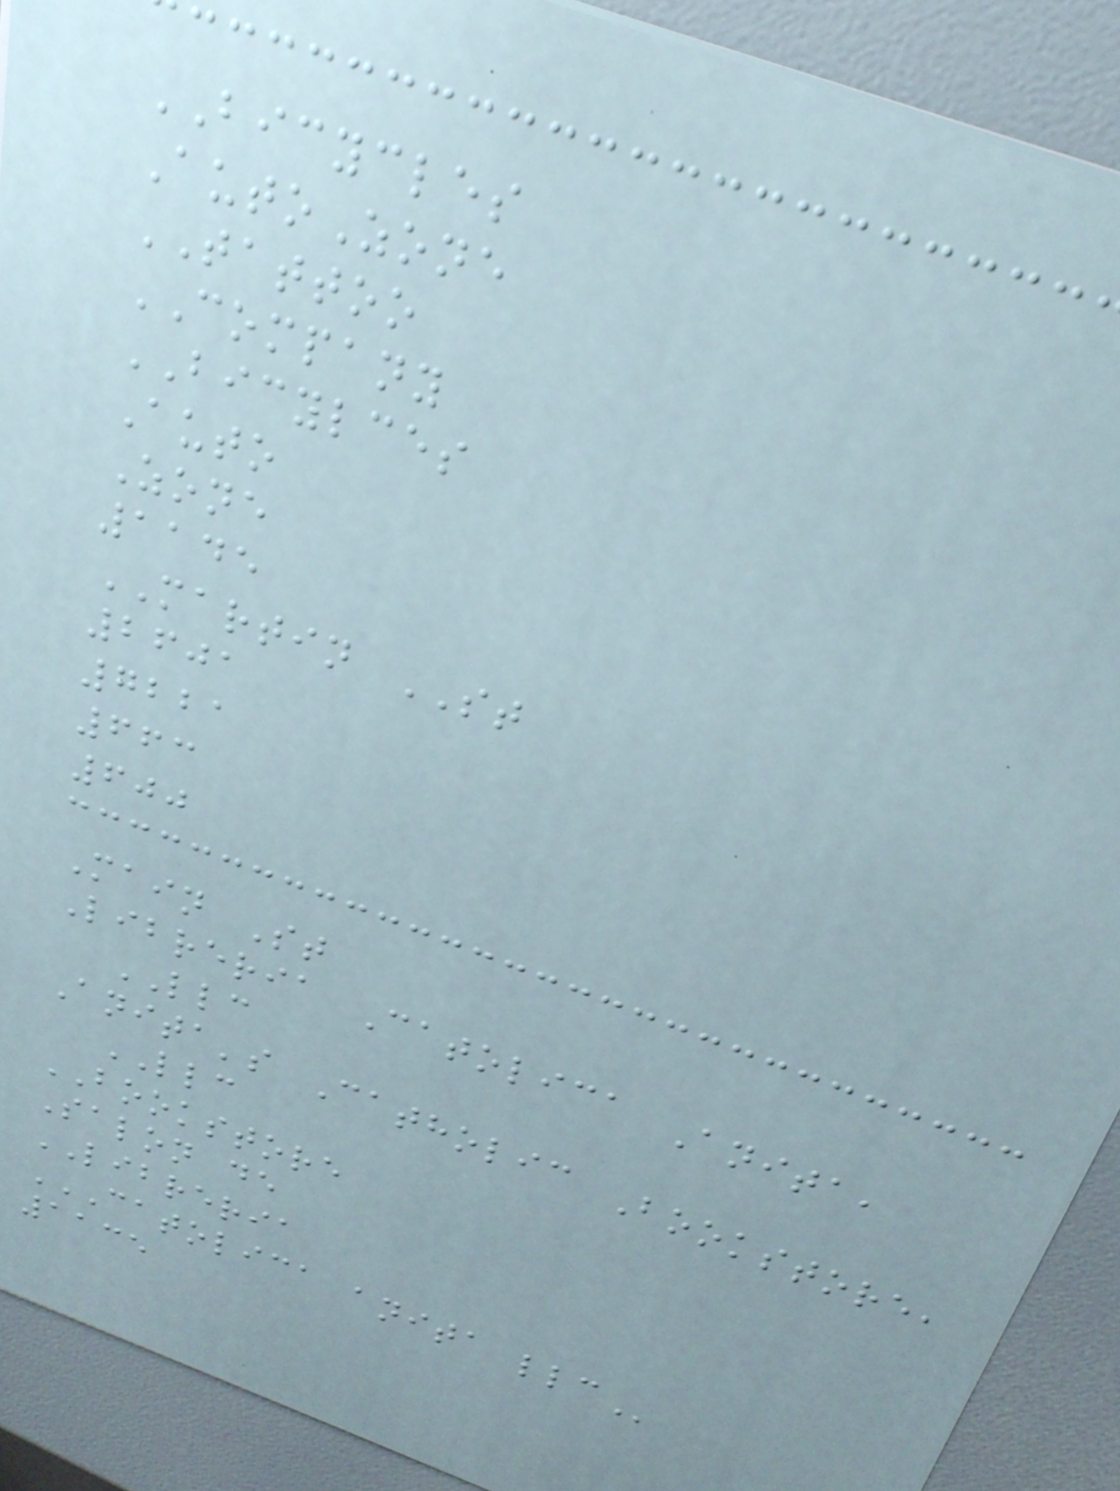BICYCLES
AutoZone
TATTOO
COMPANY
BICYLCES
Auto
Zone
1145
MARTIN ST
2601
7221
663
600
Main St
Libreria Catolica Anita,
LLC
Anita's Catholic Bookstore,
LLC
BOOKSTORE
Salon de
LIBRERIA
CATOLICA ANITA LLC
1135
